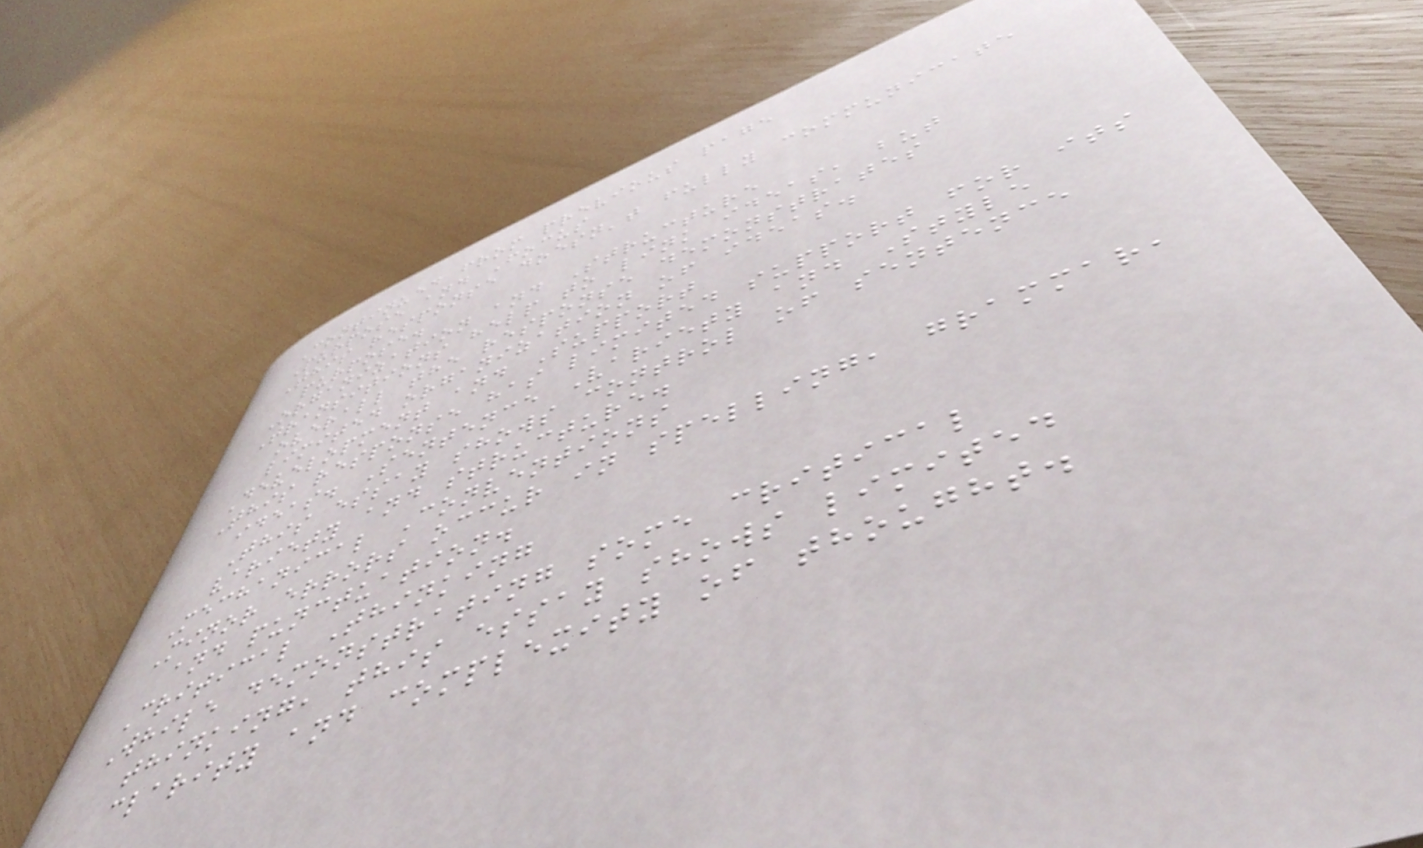Continued from previous page
Purpose and Focus
This response doesn't fully communicate
purpose.
Organization and Structure
Transitions help to link ideas, but
overall the response demonstrates
limited organization of ideas.
Development and Support
This response has limited support for its
ideas. Sentence Variety and Style
This essay shows control of sentence
variety and structure.
Mechanical Conventions
Minor errors occur in spelling, grammar,
and punctuation.
Critical Thinking
While demonstrating some critical
thinking, this essay shows limited
clarity and complexity of thought.
